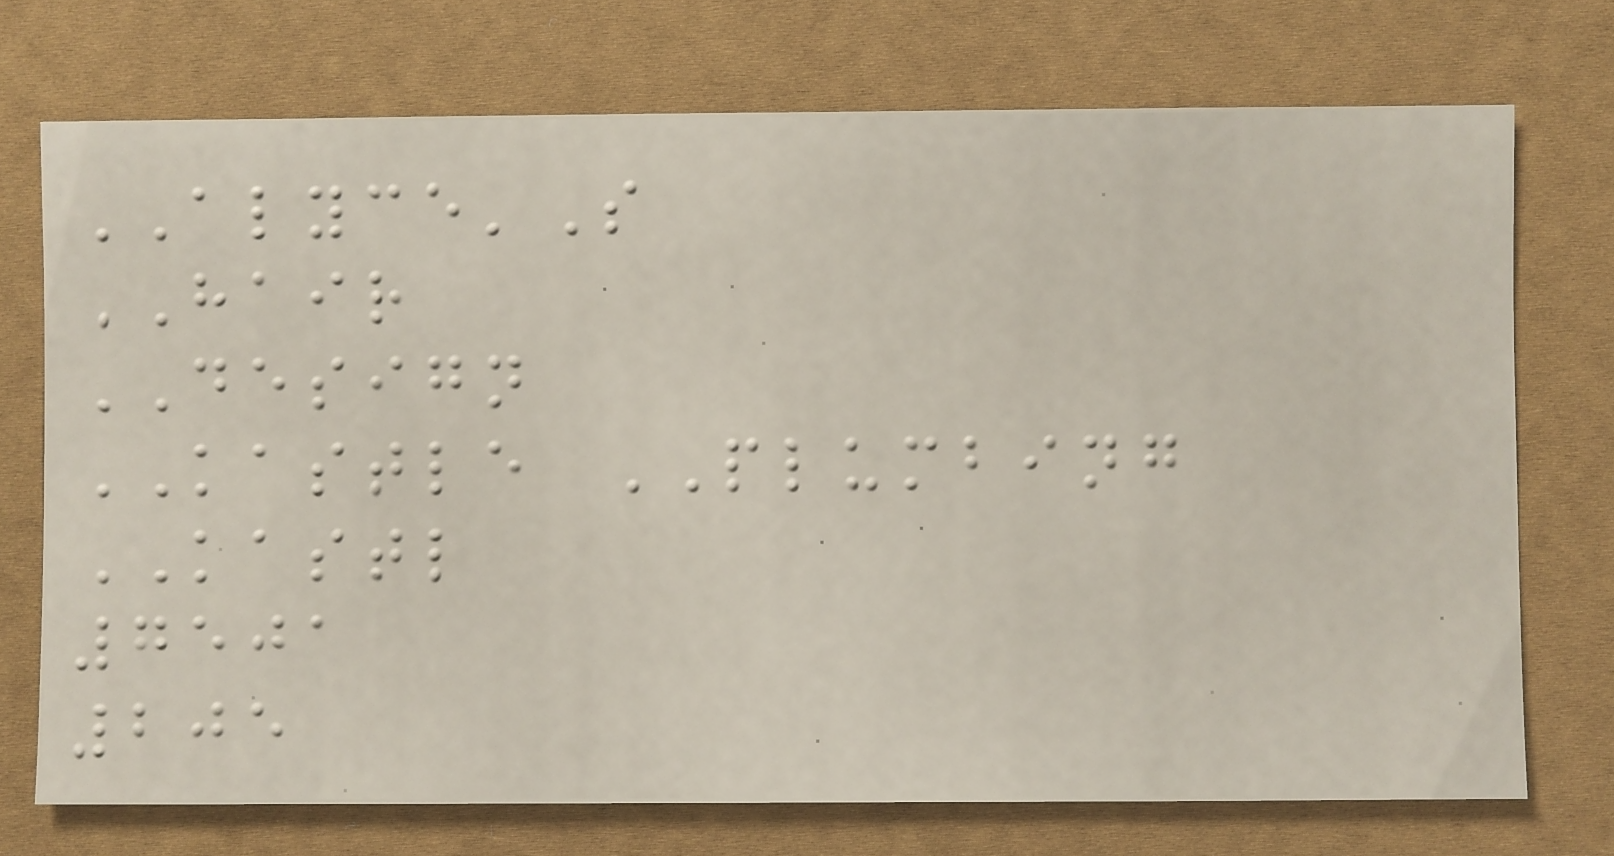ALYCE'S
HAIR
DESIGN
KASTLE PLUMBING
KASTL
7501
205
